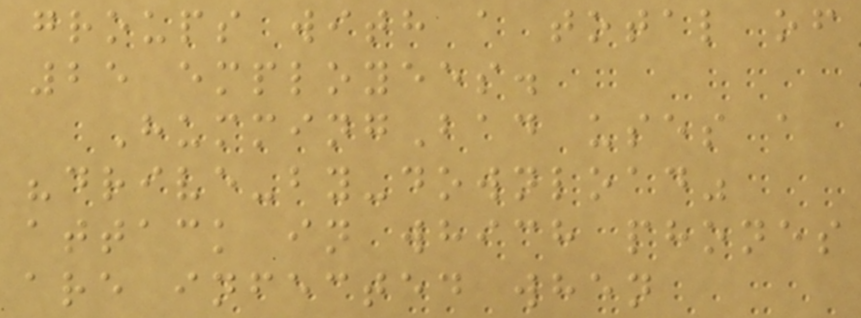groups with a total of
25 employees.
HummingBad uses a
"drive-by-download"
attack in which phones
are infected when
